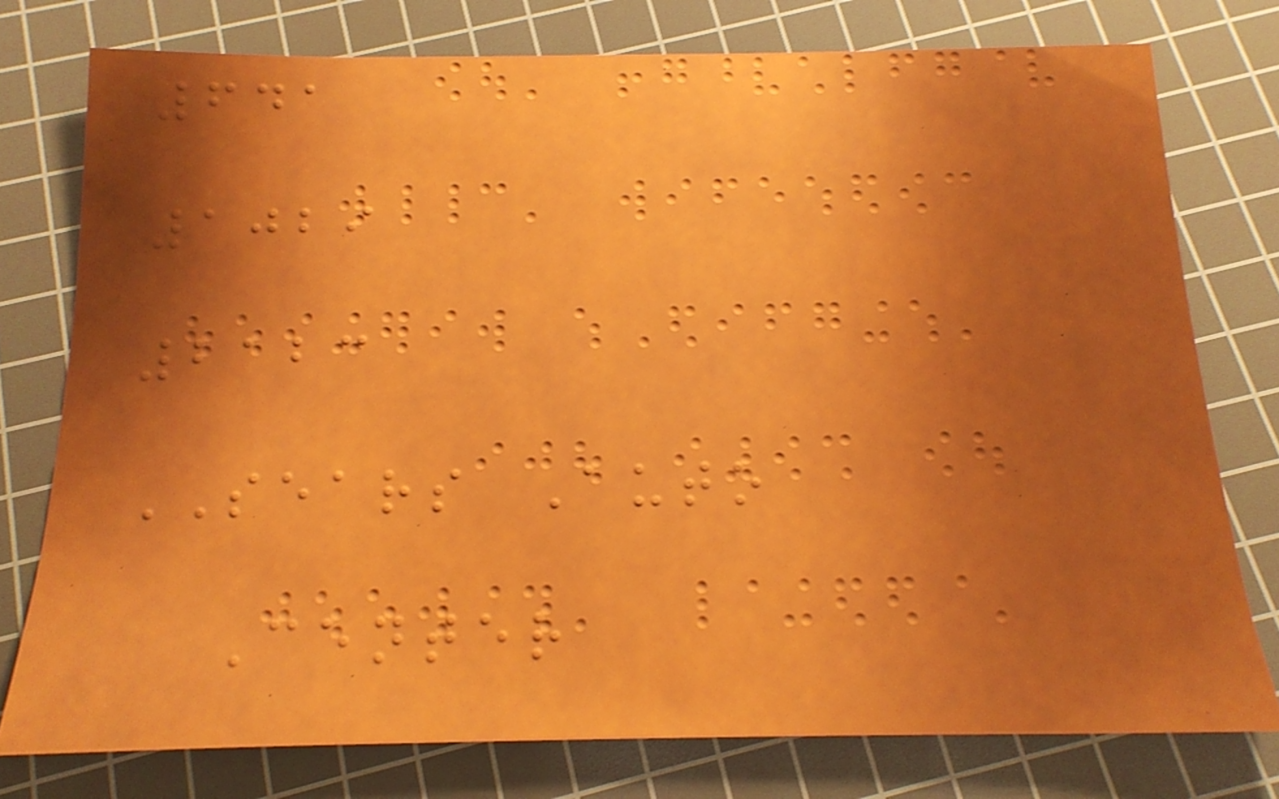641
1029
2123
SEARS Auto
Center
